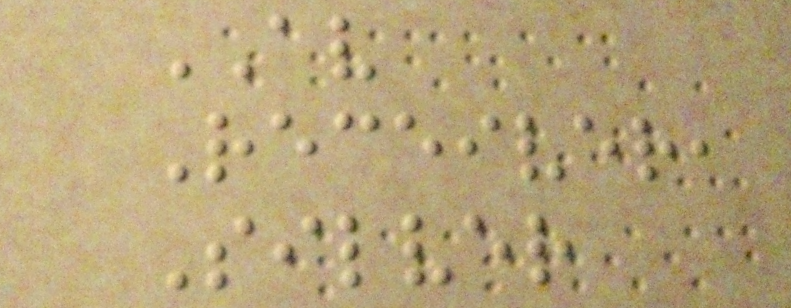AV
Receiver,
Silver
